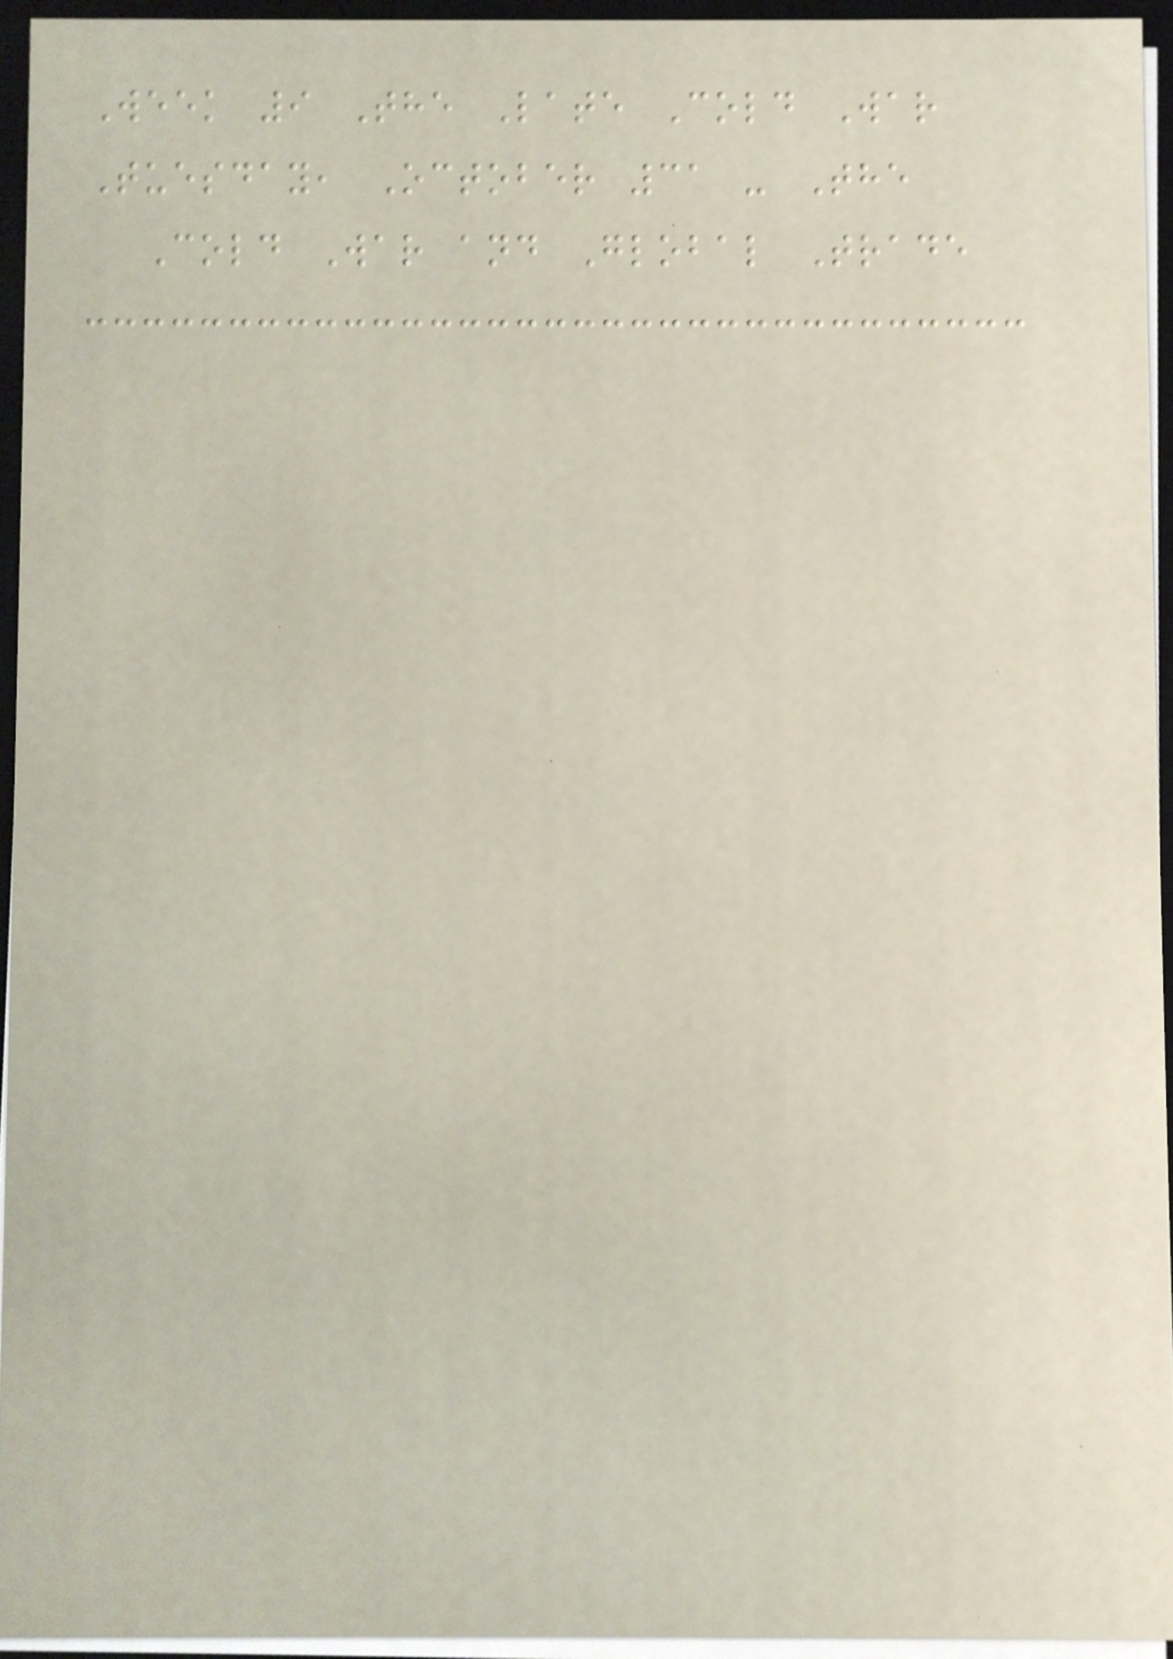Week 9 The Late Cold War
Tuesday, October 31 - The
Cold War and Global Trade
